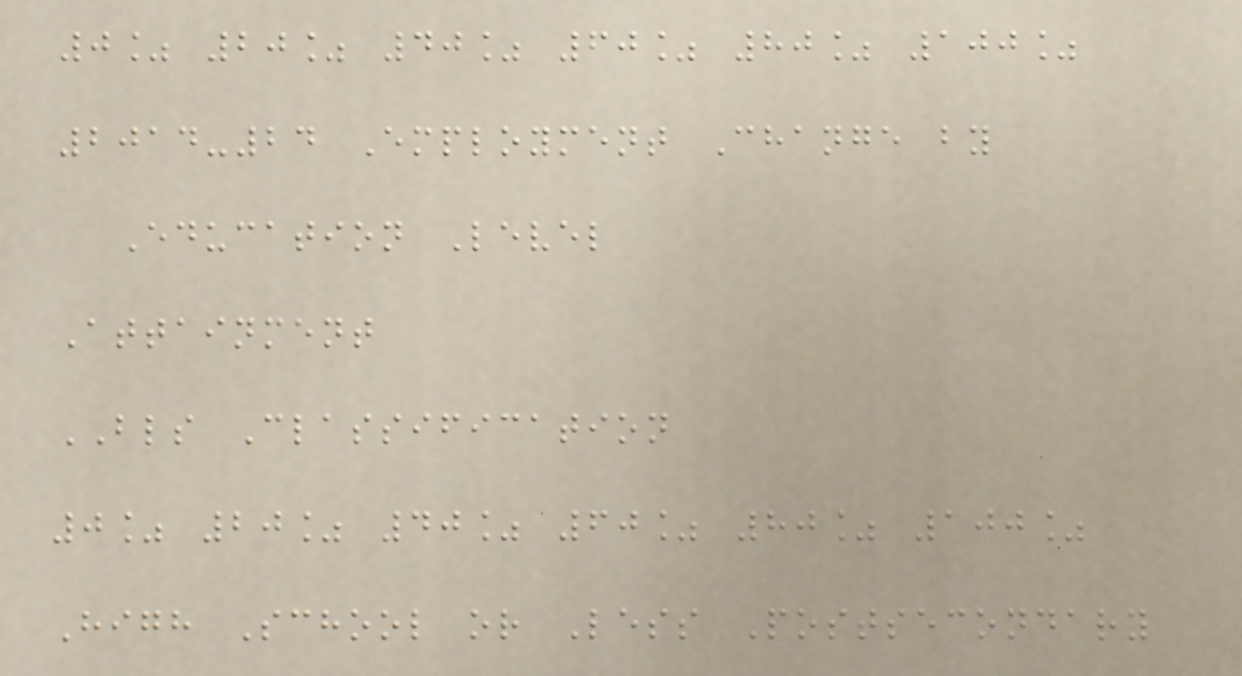0% 20% 40% 60% 80% 100%
2014-24 Employment Change by
Education Level
Attainment
BLS Classification
0% 20% 40% 60% 80% 100%
High School or Less Postsecondary
